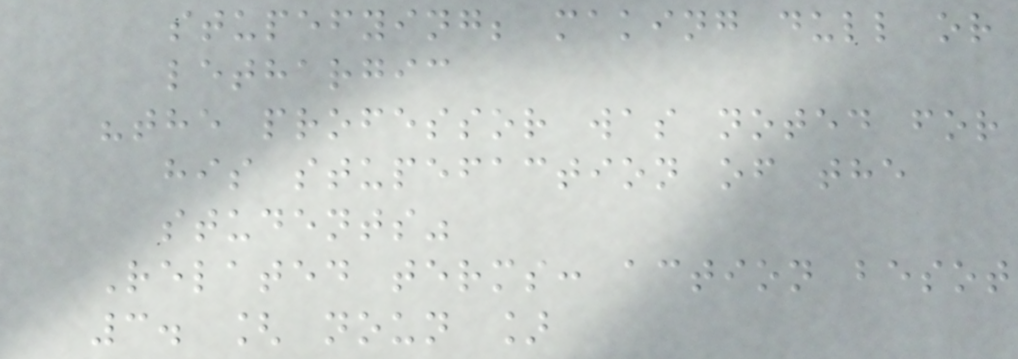stupefying; making dull or
lethargic
"the professor was noted for
his stupefaction of the
students"
Related terms: action besot
3. [ noun ]
